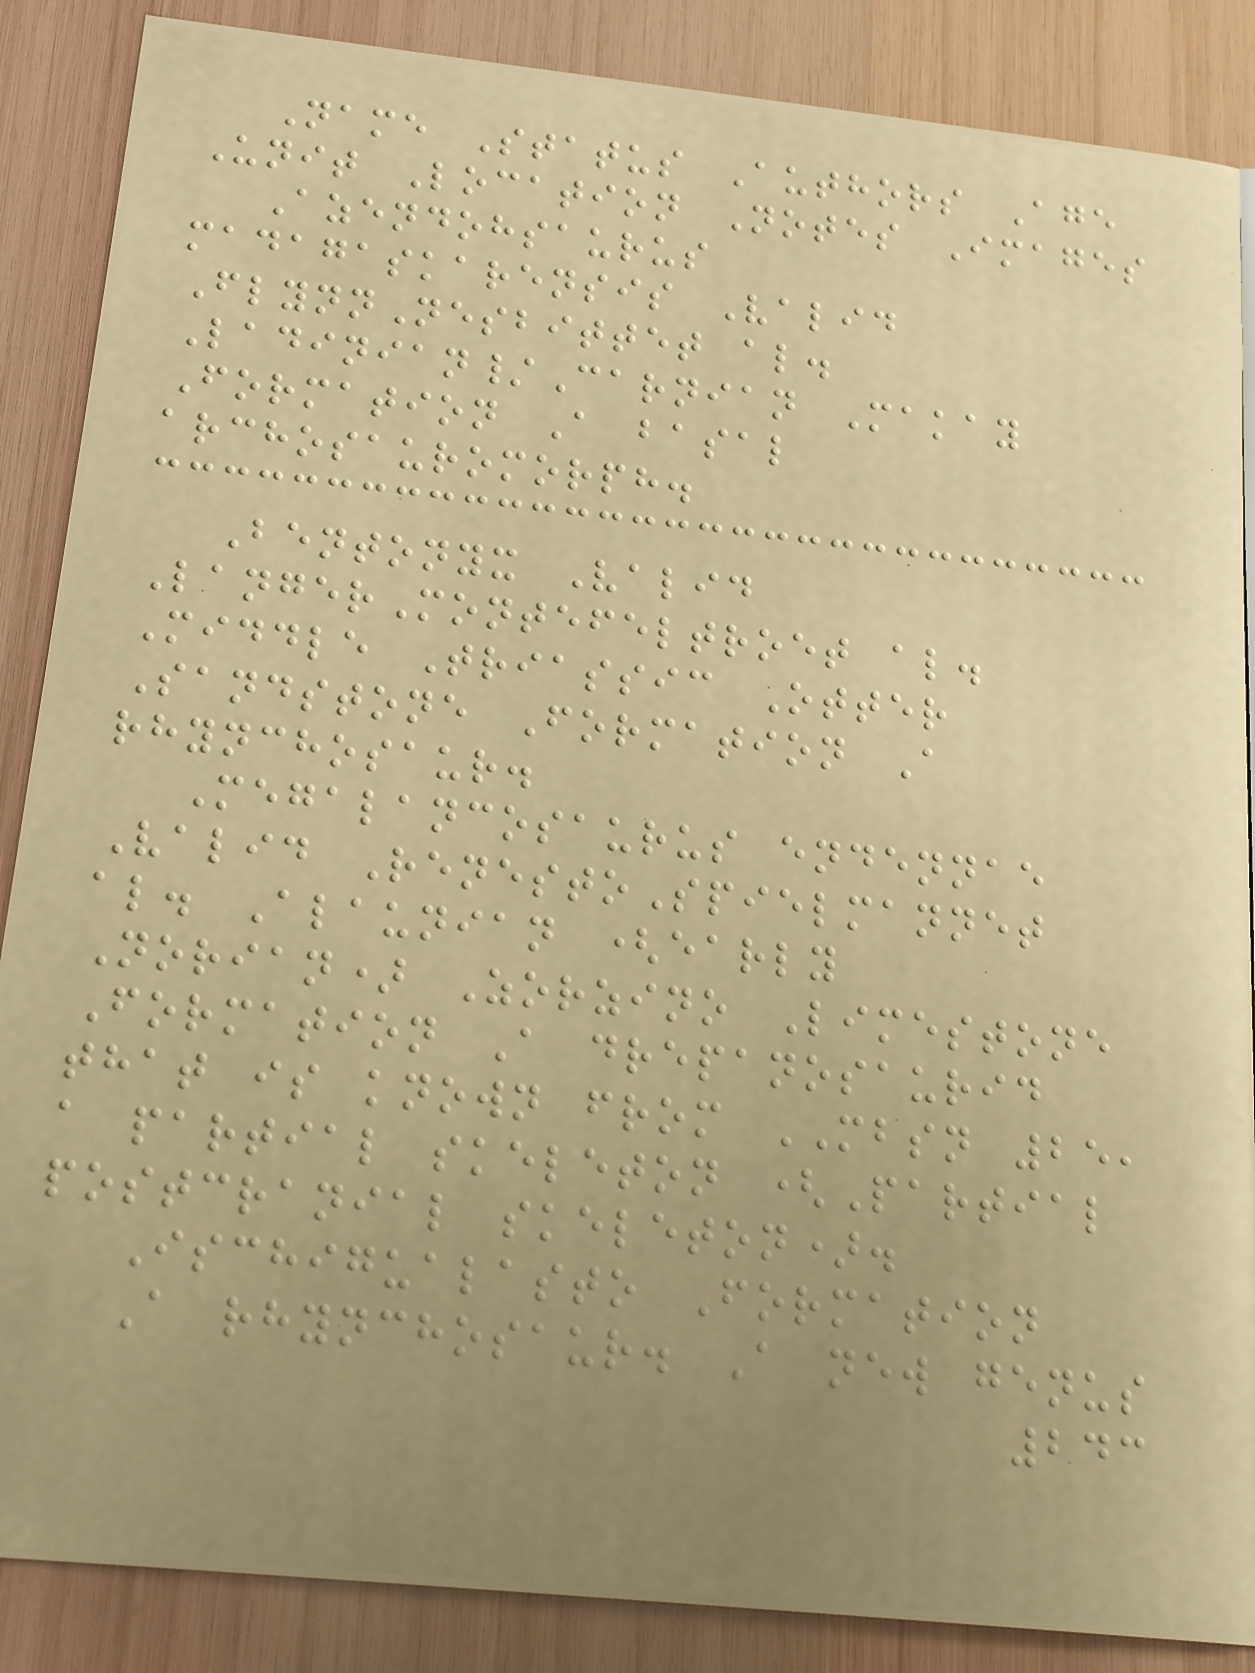Name Status Authors Age
Unit Location Notes Images
Azendohsaurus
madagaskarensis Valid
FlynnNesbittet al.
Ladinian/Carnian Makay
Formation A basal
archosauromorph.
Bentonyx Valid
LangerMontefeltroet al.
Middle Triassic Otter
Sandstone Formation A
rhynchosaur.
Megalancosaurus endennae
Valid RenestoSpielmannet
al. Alaunian (early
Norian) Zorzino Limestone
Formation A drepanosaurid
that is known from MBSN 25,
a partial skeleton (Partial
postcranial skeleton).
Ischigualasto Formation
A rhynchosaur. A new genus
243
